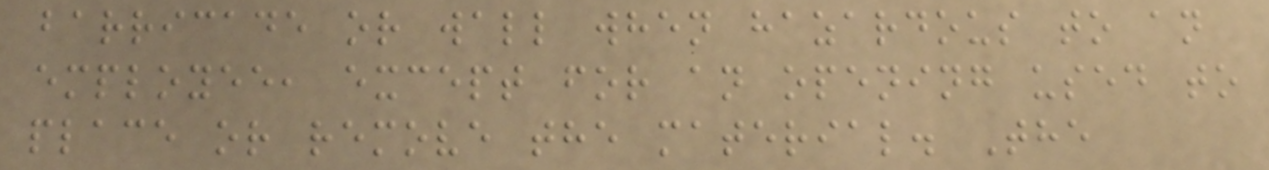barricade or wall when hazardous to an
employee, except for an opening used to
place or remove the material. The
